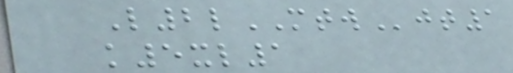L2lMTWjt1
k5xl1
